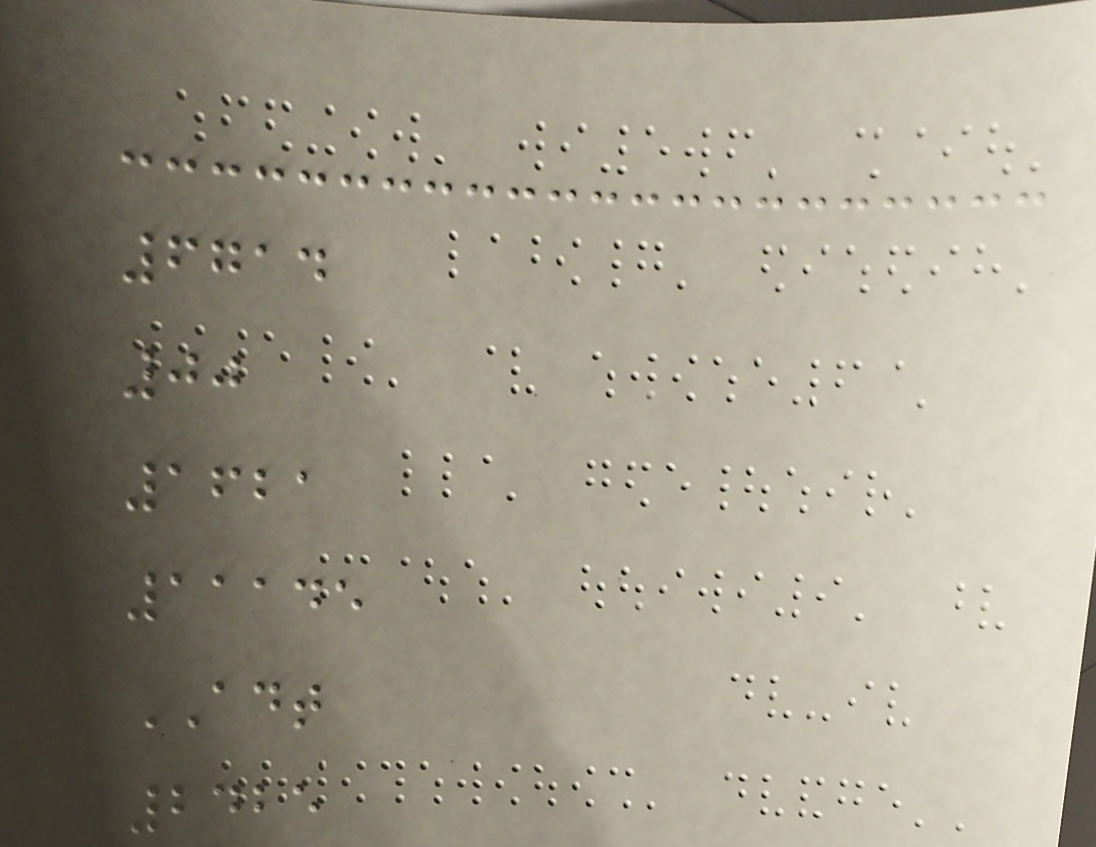6714
00
1621
11145
ADT
2425
